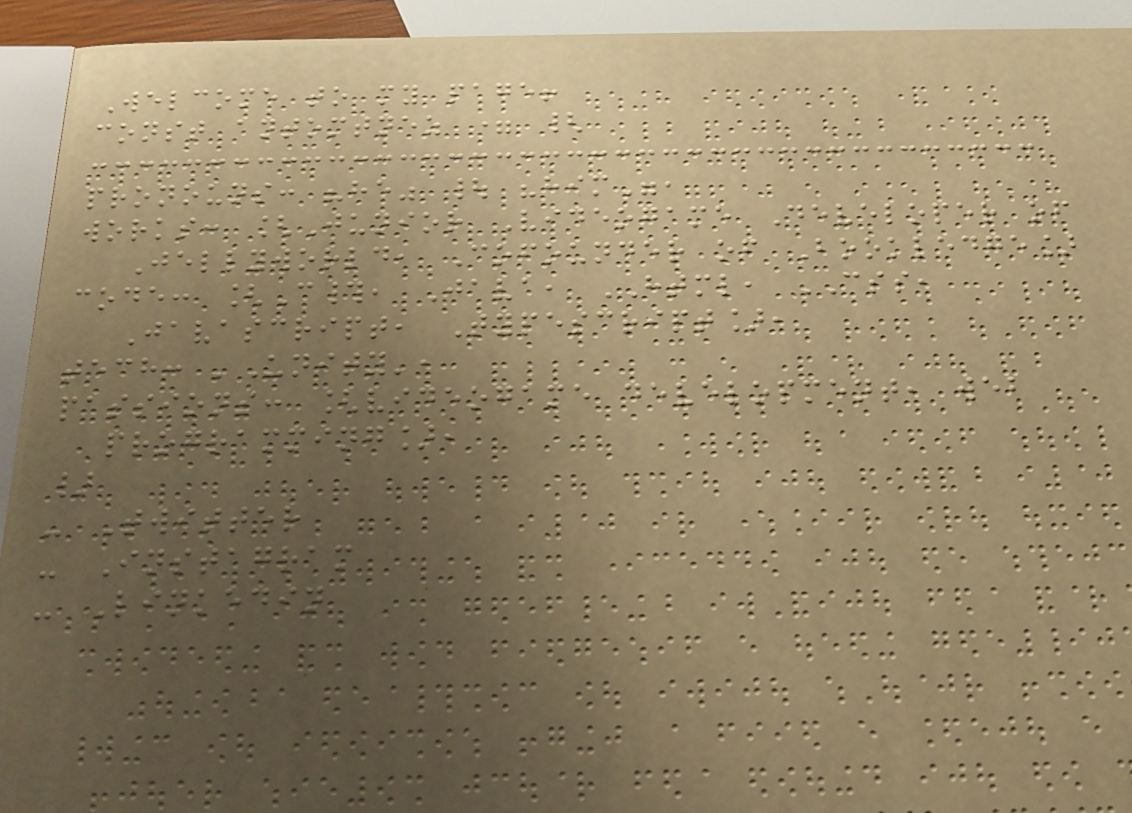Welcome to my page!
const antomtnez = {
pronouns: "he" | "him",
works: [Junior Videogame Developer of
Jellyworld, Cofounder of Bookledge]
code: [C#, Java, HTML, CSS,
Javascript, Typescript],
tech: 'Unity',
passions: [videogame development, web
programming],
}
- Twitter
- Instagram
- Linkedin
